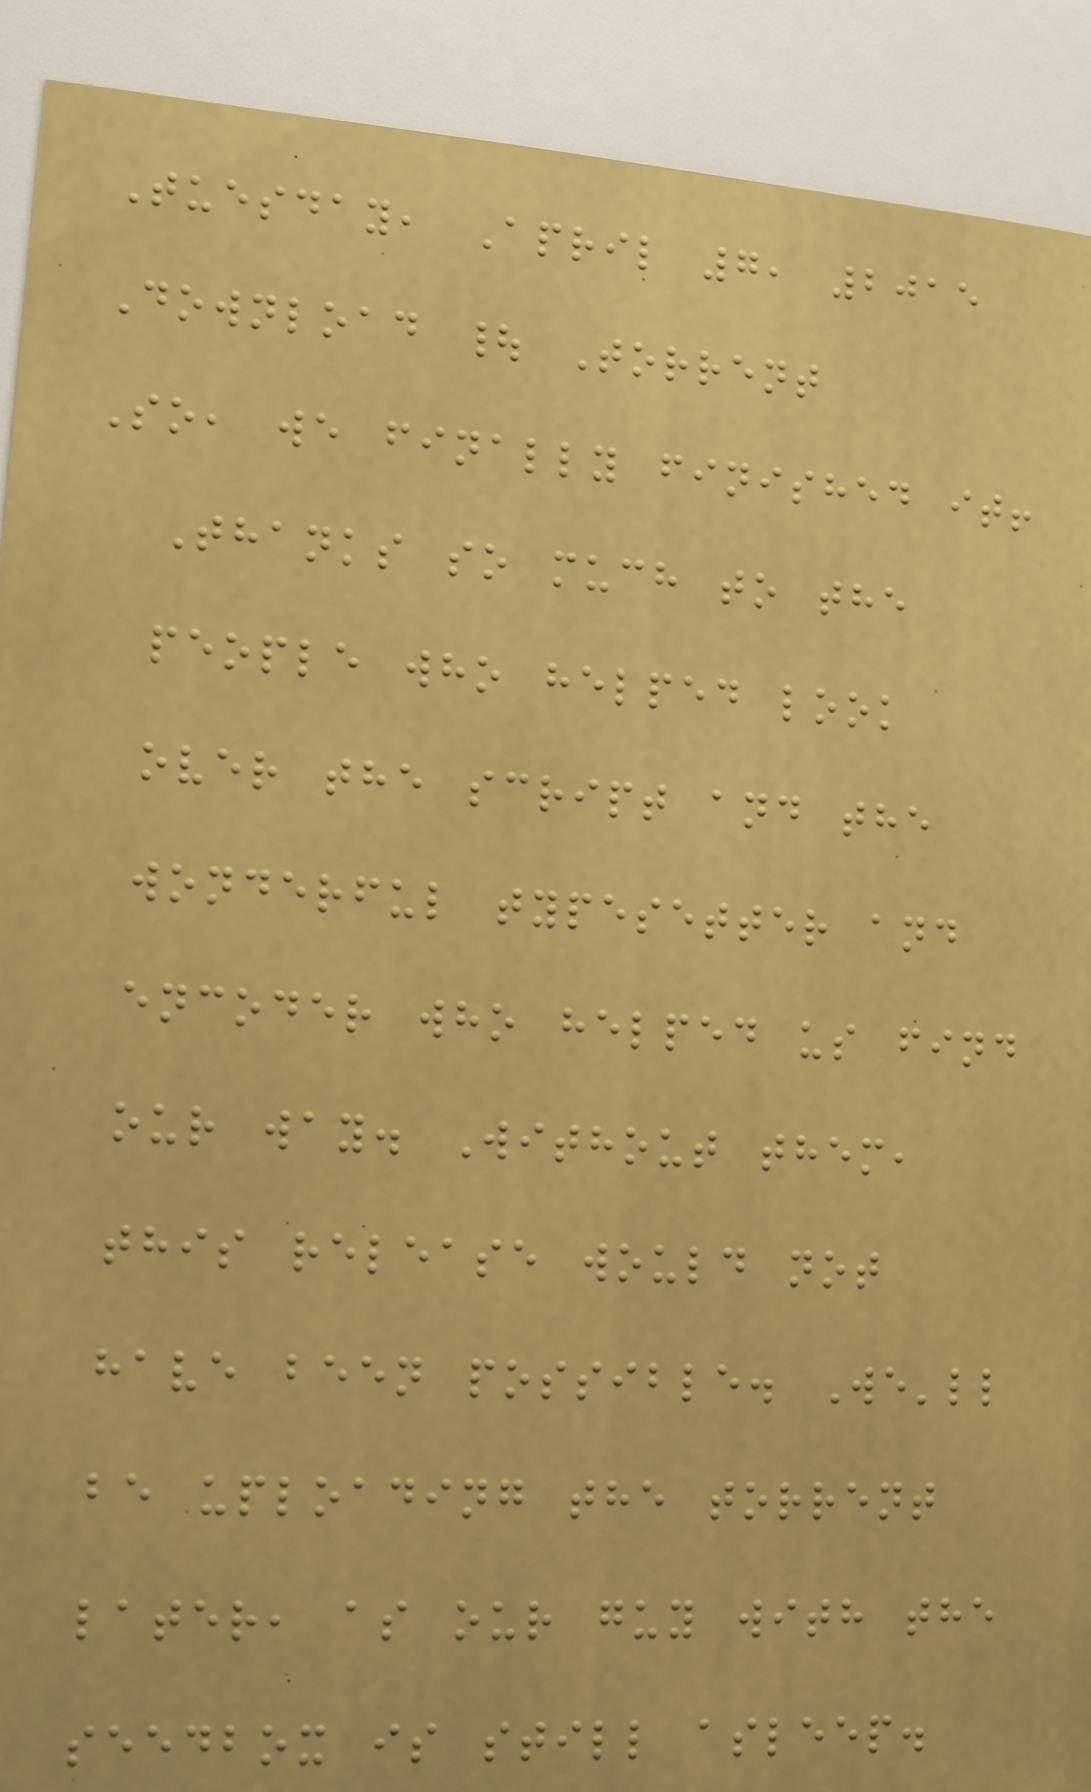Tuesday, April 7, 2015
Download | Torrent
So, we finally finished it!
Thanks so much to the
people who helped look
over the script and the
wonderful typesetter and
encoder who helped us find
our way. Without them,
this release would not
have been possible. We'll
be uploading the torrent
later, as our guy with the
seedbox is still asleep.
